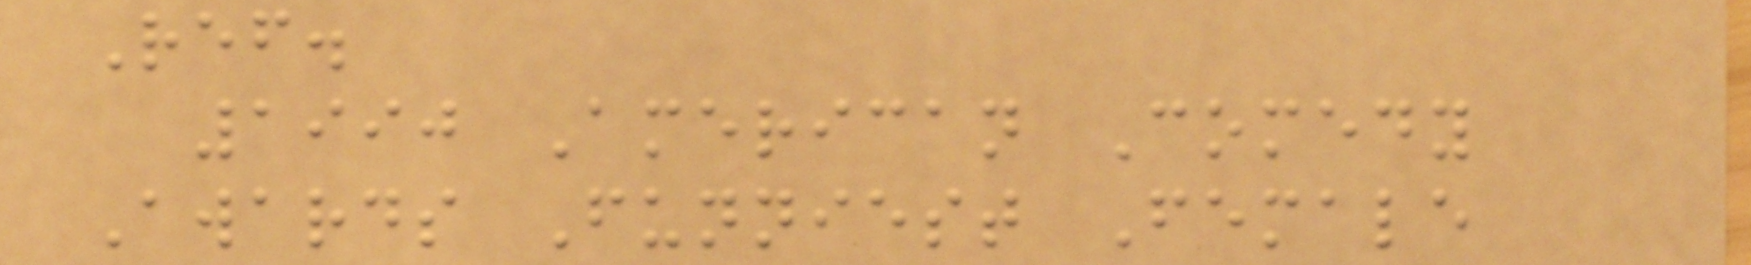Ref.
1990 American Comedy
Awards Funniest Female
